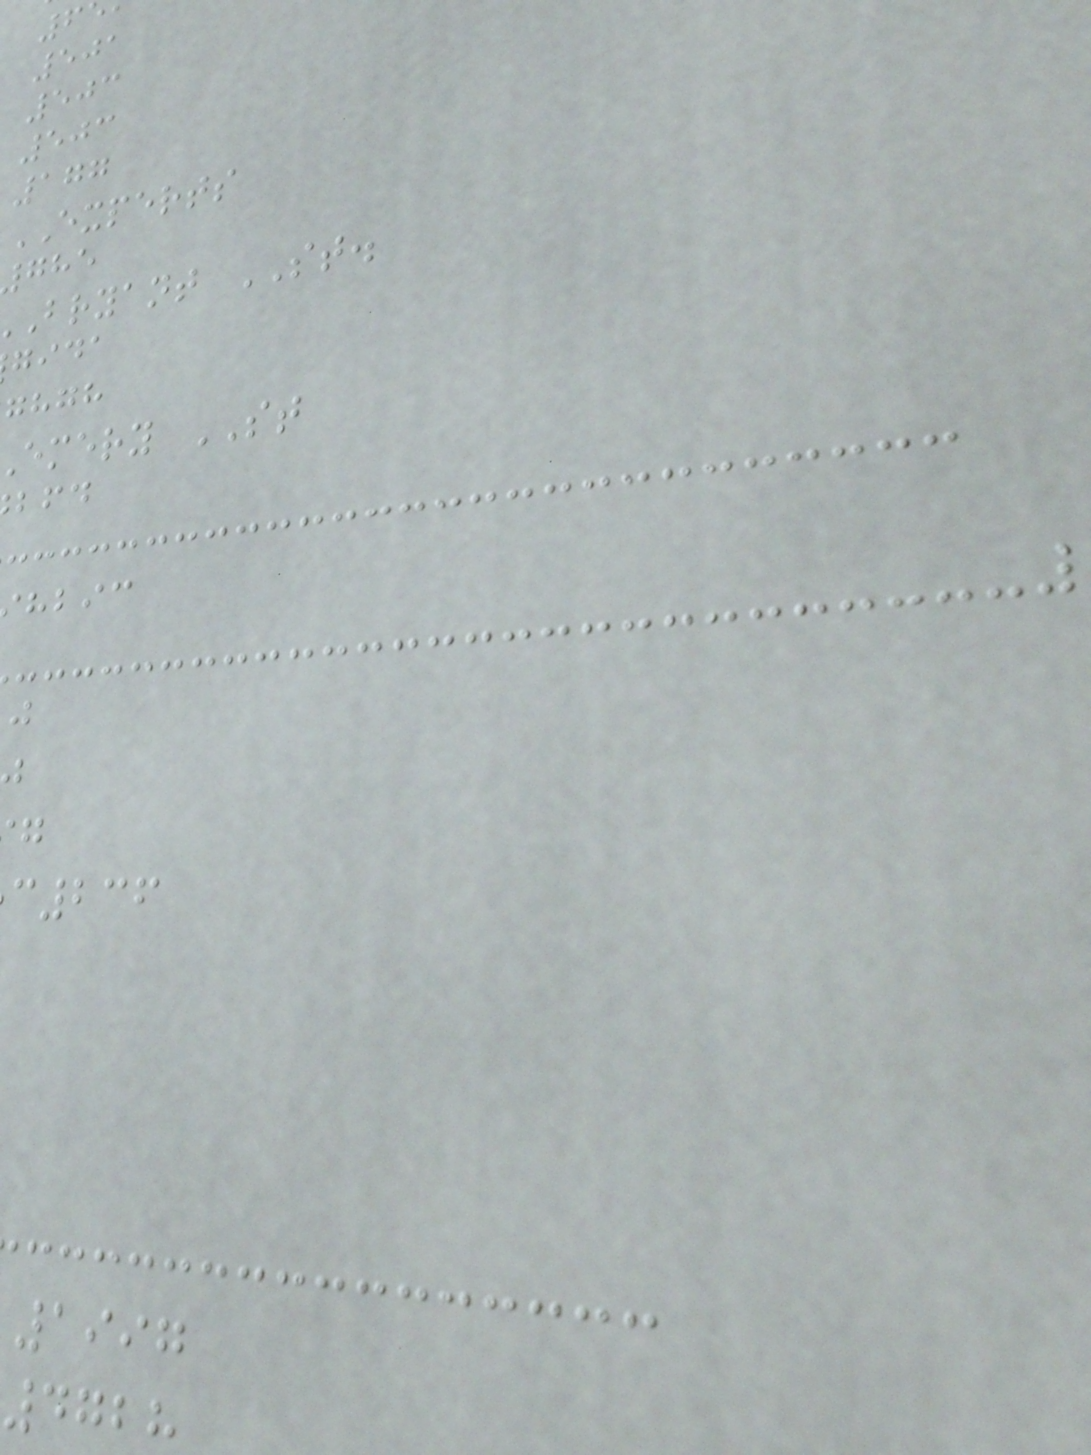501
503
503
177
EXPERTS
bryant ST.
gida
ghgh
emery ST
hbic
c236
1997
472
